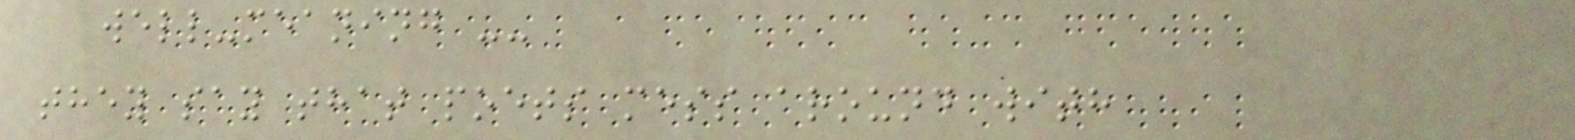well-meaning --
they say that poets mess around with
